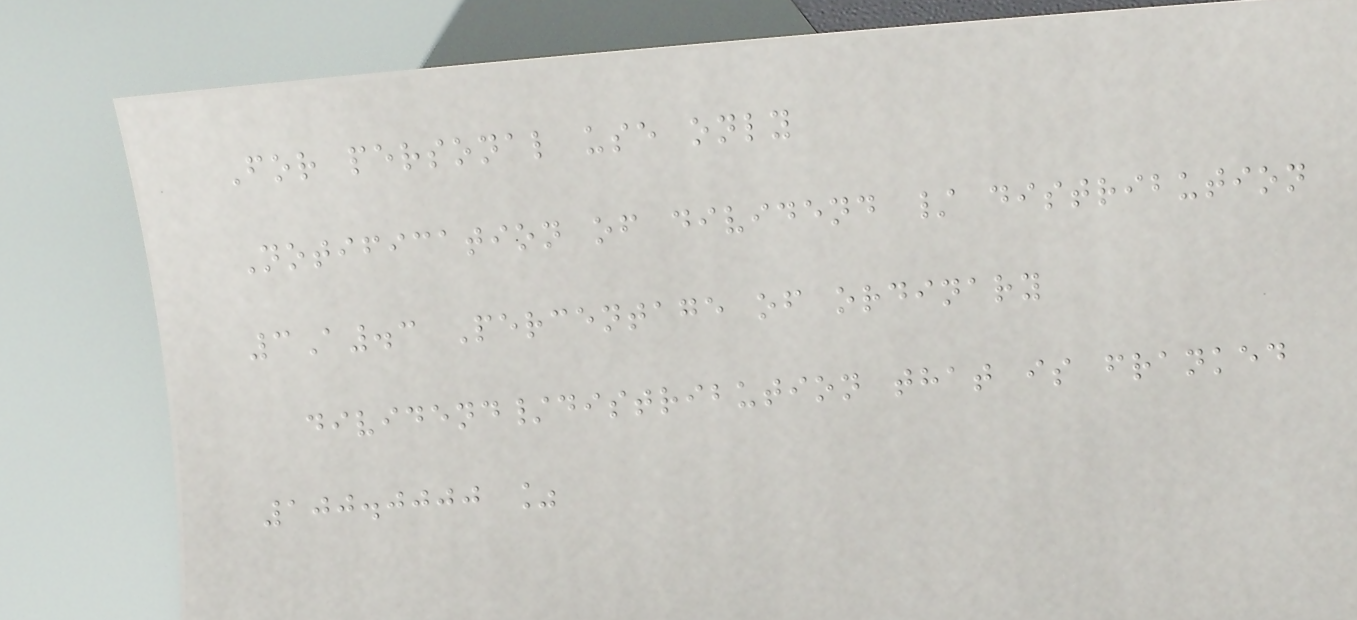For personal use only
Notification of dividend / distribution
3A.3 Percentage of ordinary
dividend/distribution that is franked
100.0000 %
